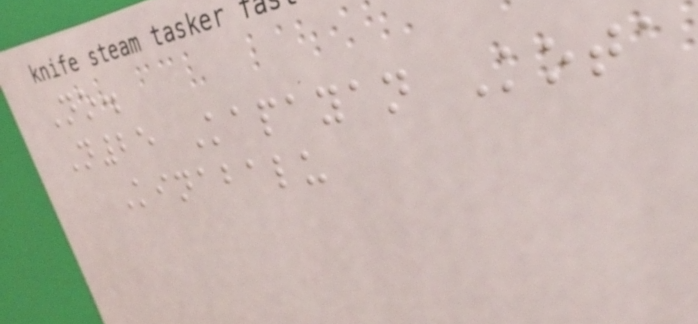No.
N25 Kapayan Kota
Kinabalu
